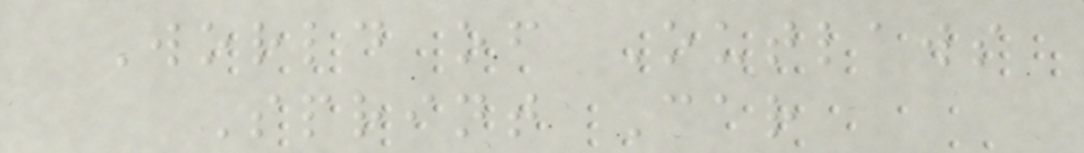World of Outlaws
Sprint Car
